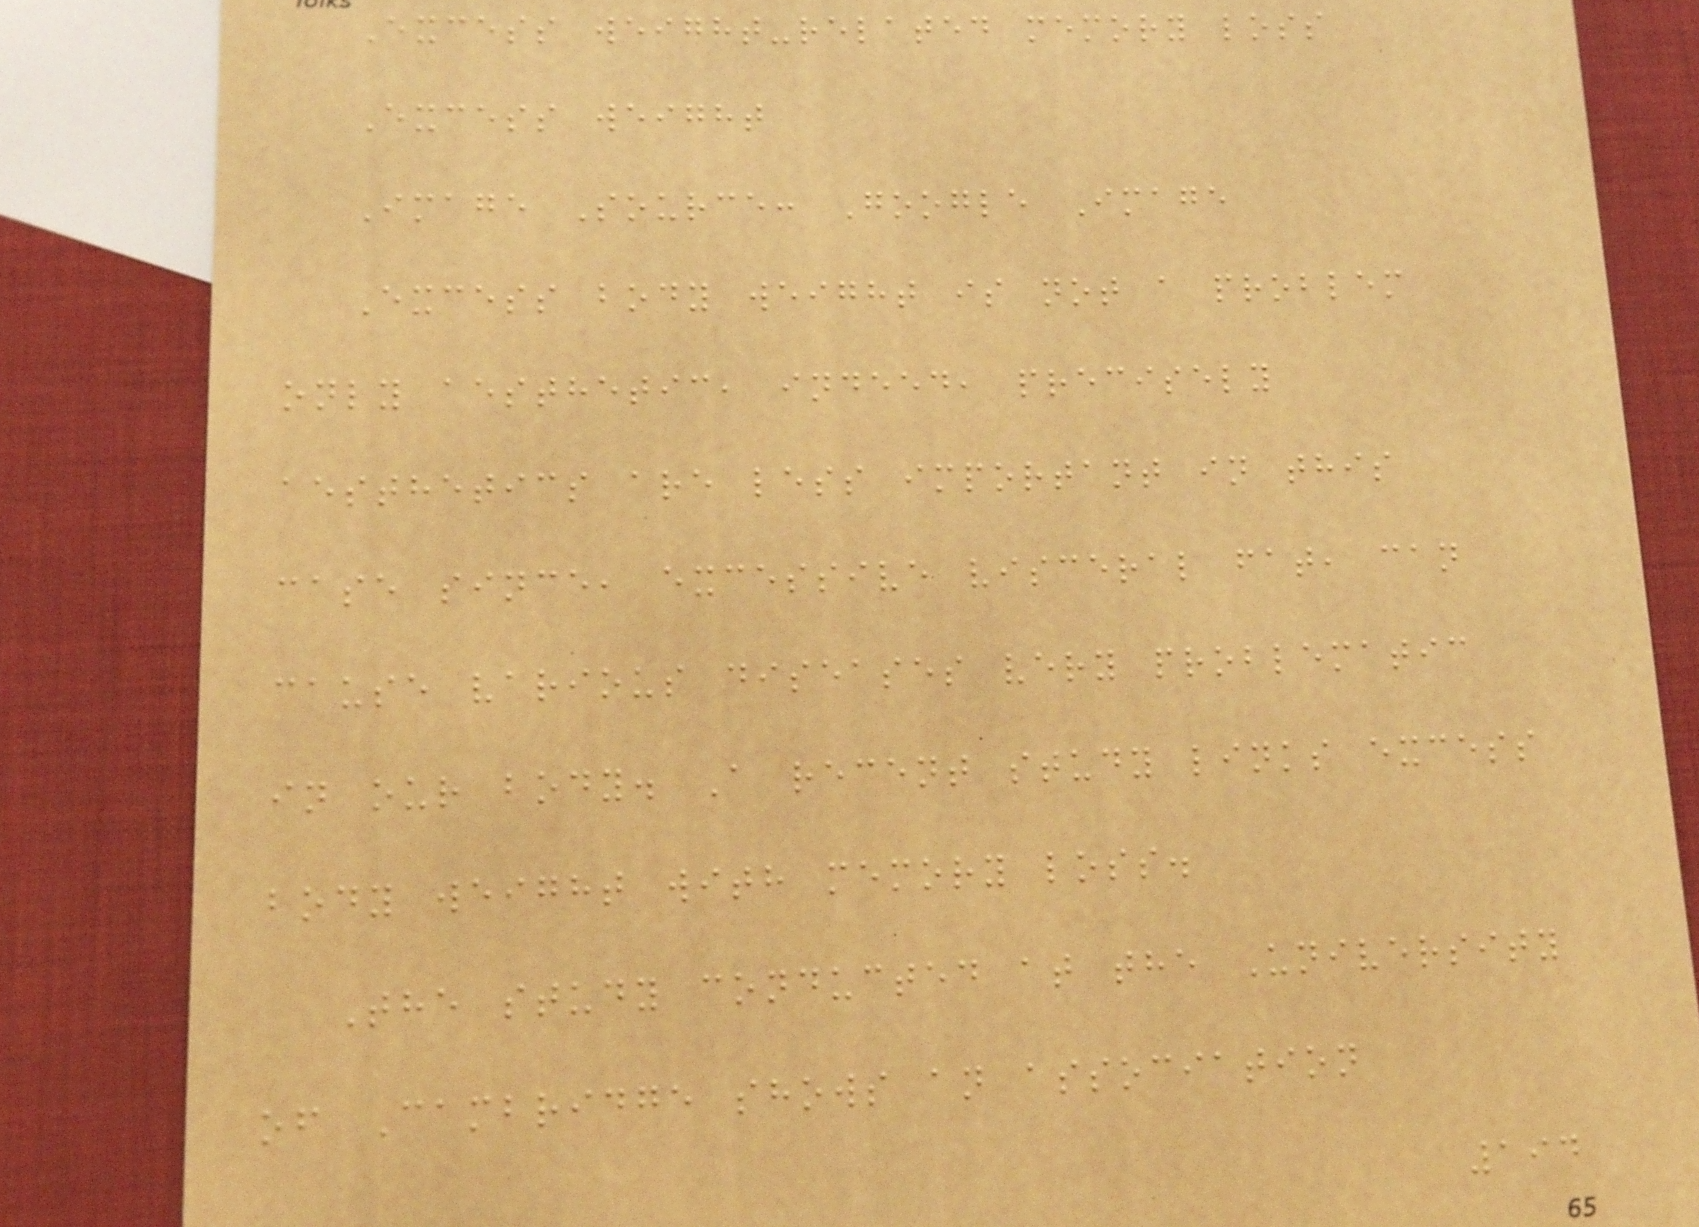Excess weight-related memory loss
Excess weight
Image Source: Google Image
Excess body weight is not a problem
only aesthetic, indeed, precisely
aesthetics are less important in this
case since, excessive visceral fat, can
cause various diseases very problematic
in our body. A recent study links excess
body weight with memory loss.
The study conducted at the University
of Cambridge shows an association
194
